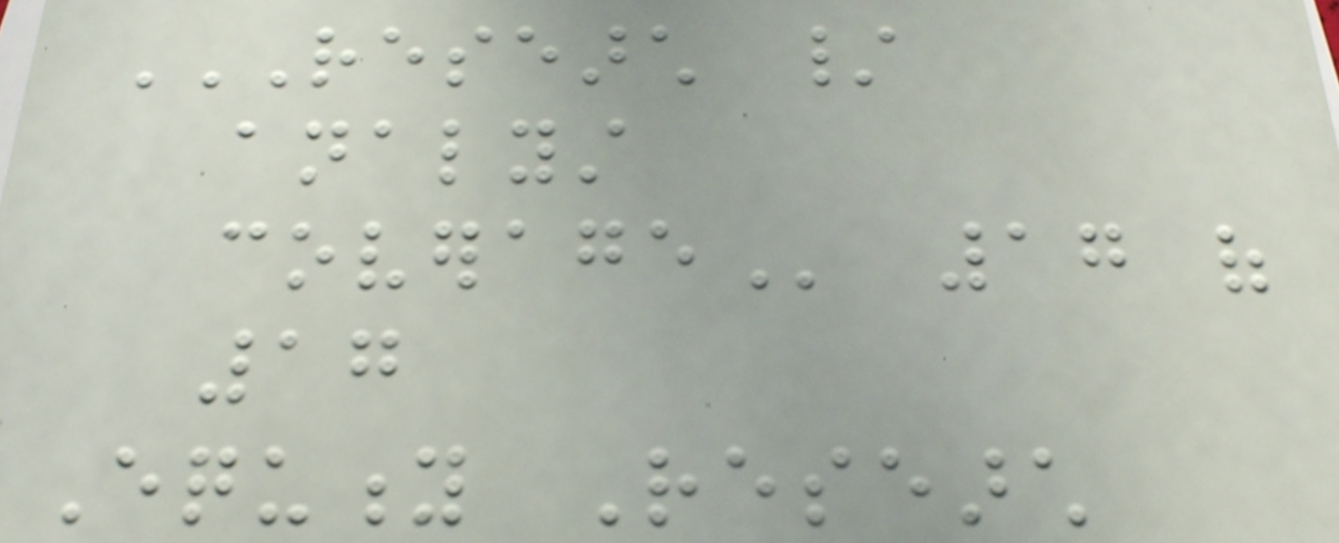RESEARCH /
ANALYST
COVERAGE 17 of
17
Equity Research
